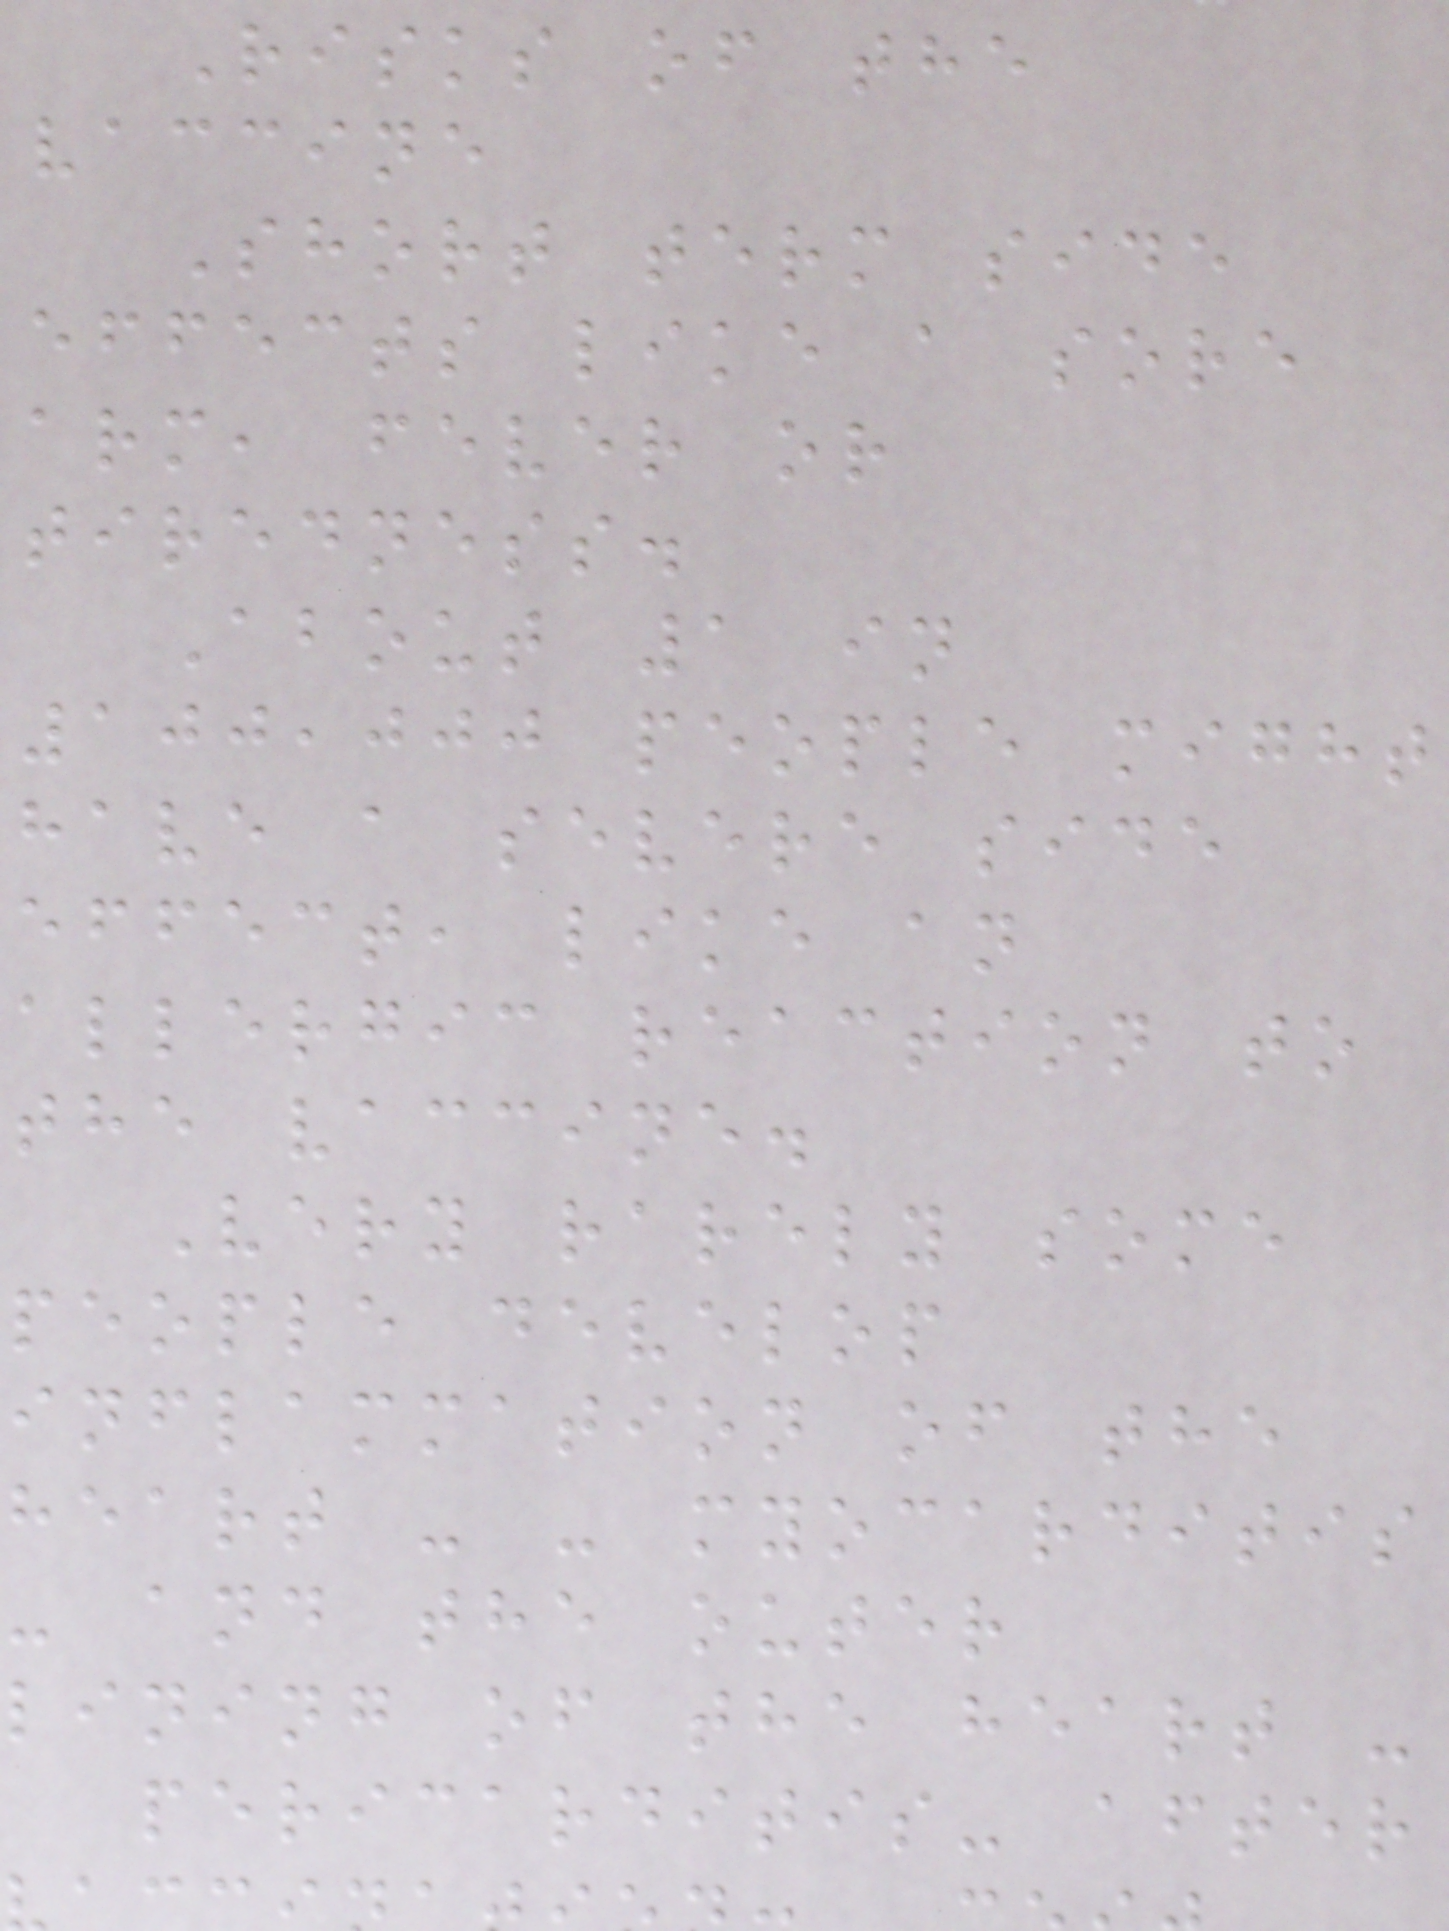Risks of the
vaccine
Short term side
effects like a sore
arm, fever or
tiredness.
About 1 in
100,000 people might
have a severe side
effect, like an
allergic reaction to
the vaccine.
Very rarely some
people develop
inflammation of the
heart - - myocarditis
- and the outer
lining of the heart -
pericarditis- after
